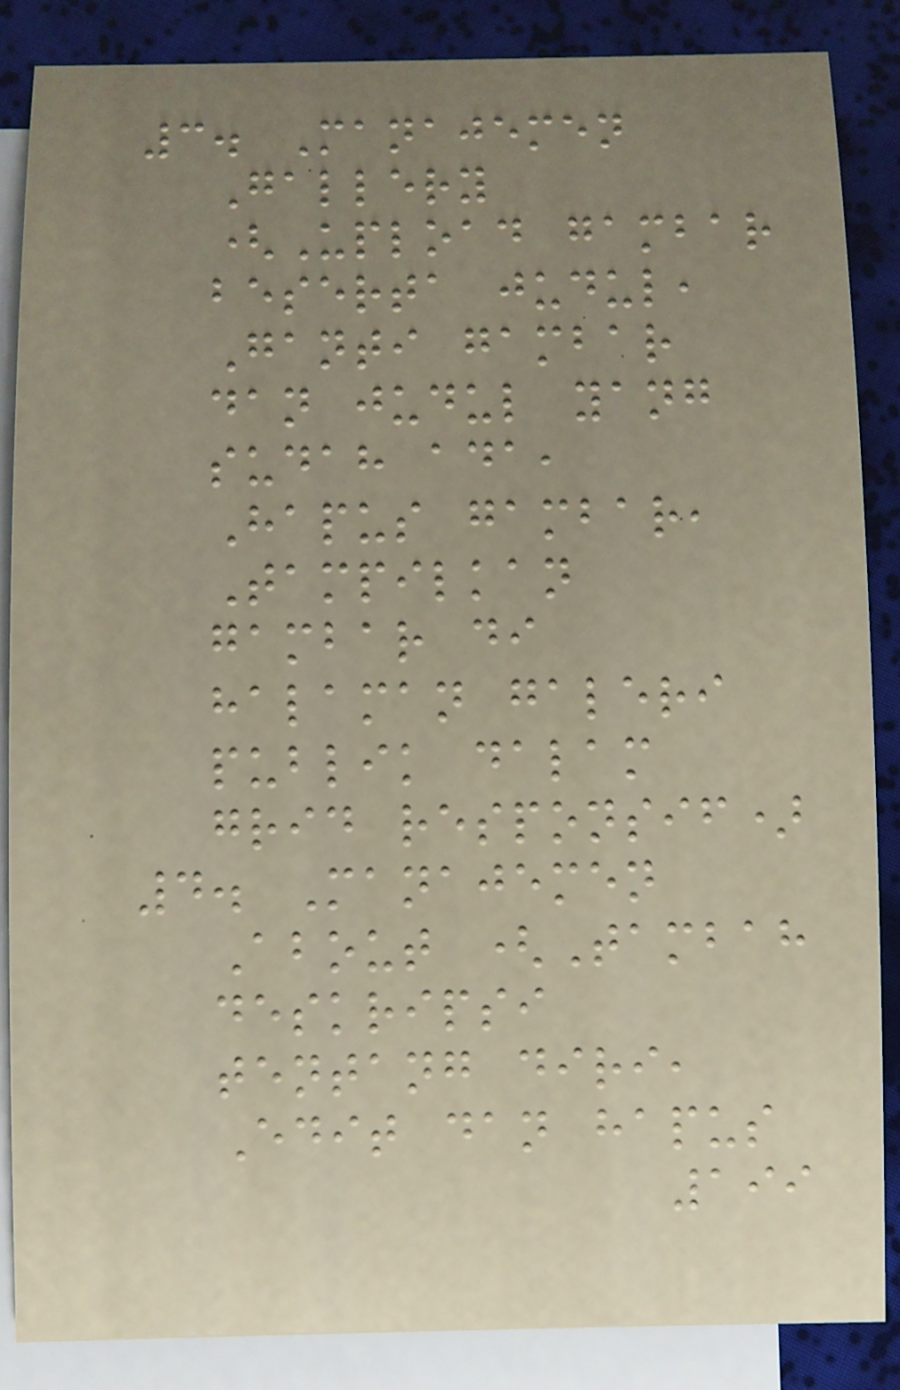3. Manajemen
Gallery
(Upload gambar
beserta judul,
Ganti gambar
dan judul yang
sudah ada,
Hapus gambar,
Tampilkan
gambar di
halaman galeri
publik dalam
grid responsif)
4. Manajemen
About (Tambah
deskripsi
tentang diri,
Edit dan hapus
199
